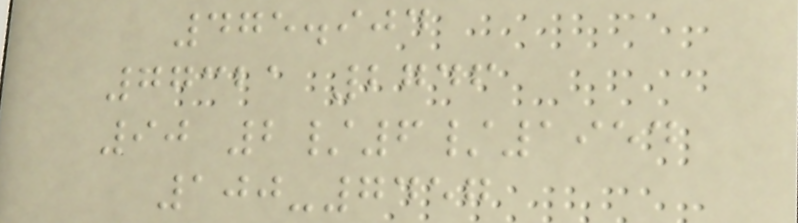475.904
77321 2746
90 2/6/1954
100-7457
